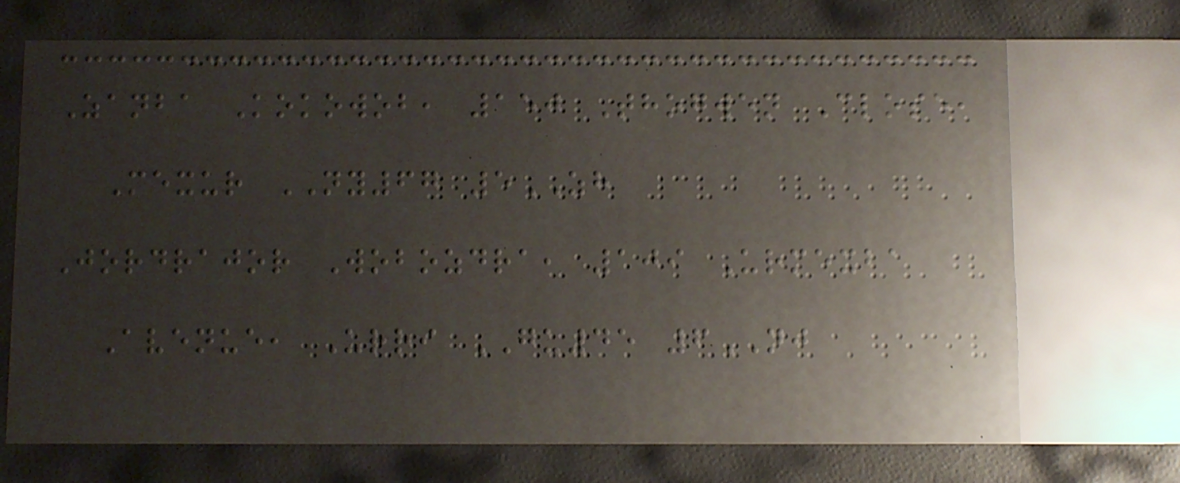Zanba Kokowob, 150 Thogwen Close,
Mexur NY67 5ZH
Jordrajor Wobozdra, 109 Urmexba
Avenue, Urri GU45 6NJ
